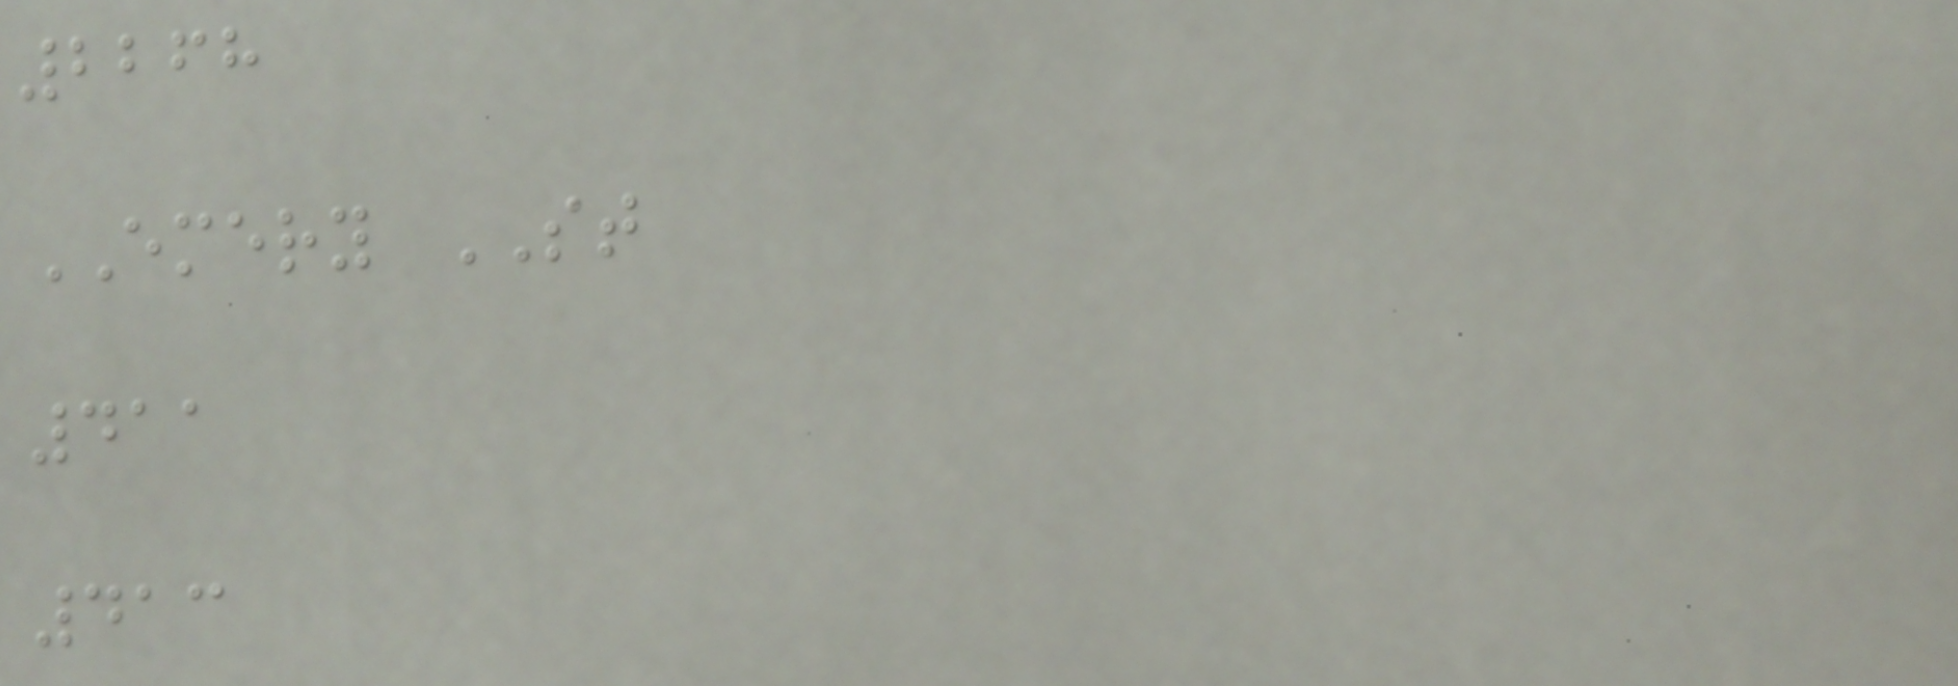2268
EMERY ST
411
413
